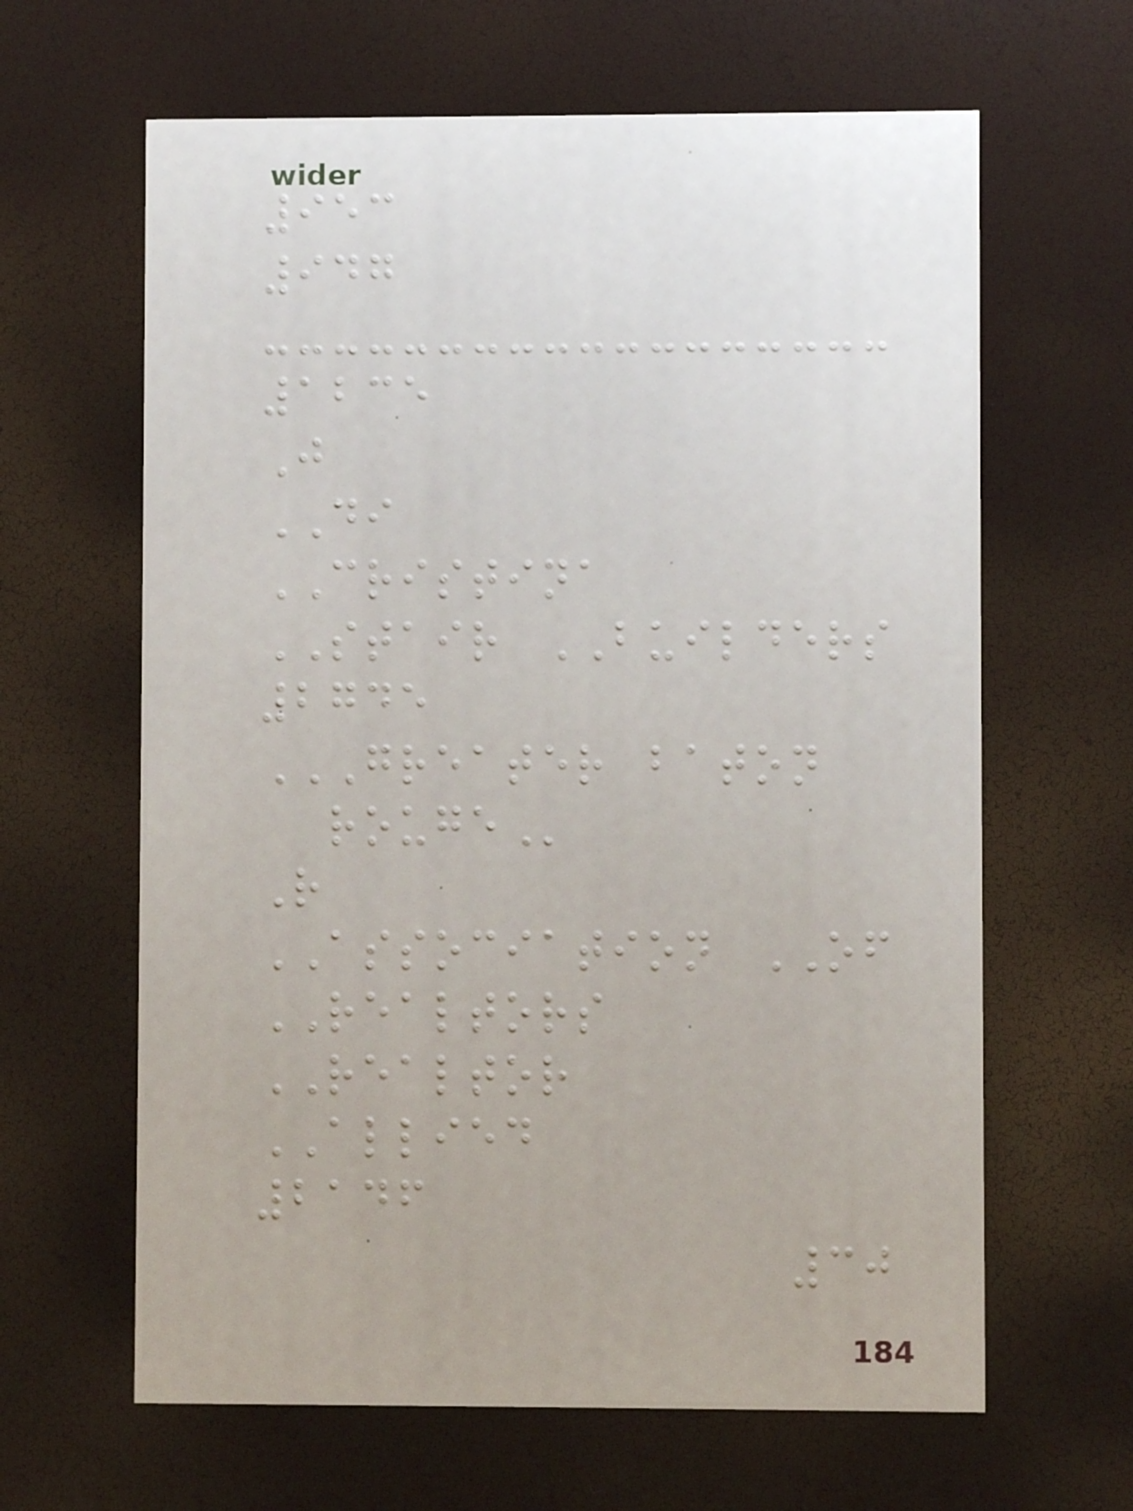953
947
1235
J
DI
CRISTINA
STAIR BUILDERS
2745
GREATER BATON
ROUGE
R
ASSOCIATION OF
REALTORS
REALTOR
ALLIED
2146
30
